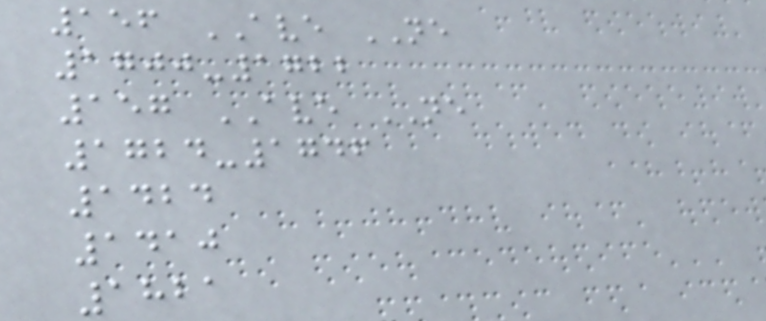156 AVE NE
1700-1722
157 AVE NE
1724-1746
1424
1410
1821
